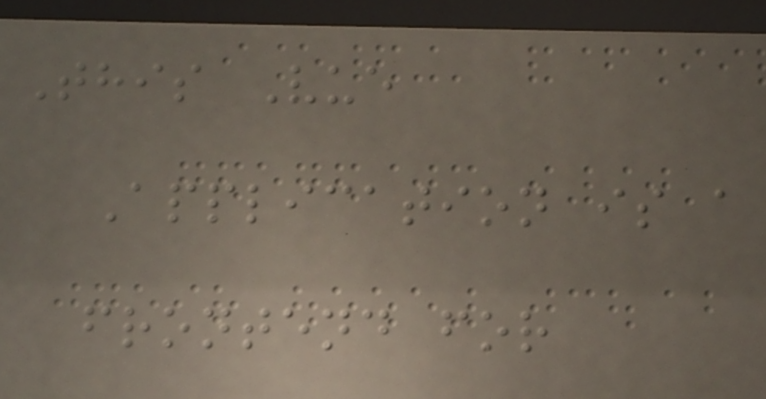This Vue
Application is a
frontend for
